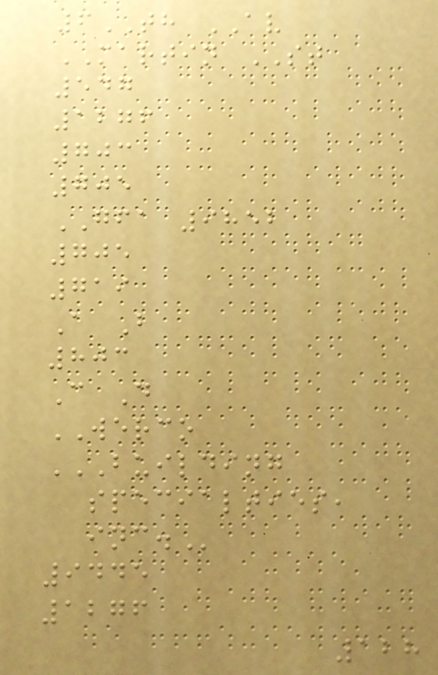6TH AV
MARTIN ST
547
1276
703
705
GFA 9852
705
719
A B
803
C D
WERCO
BUILDING
SPECIALTIES,
INC.
9445
1276
128
